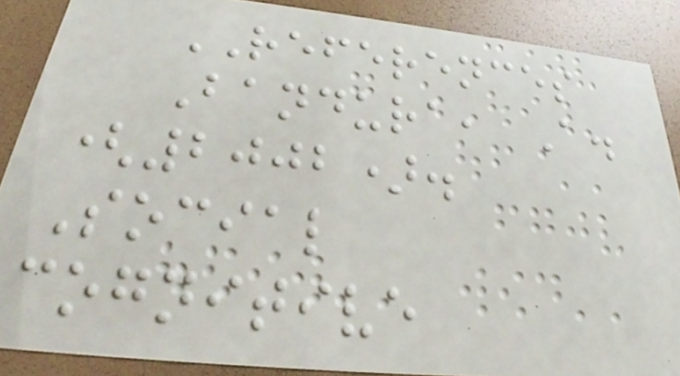REFERENCES
Bandura, A.
(2002).
Social
cognitive
